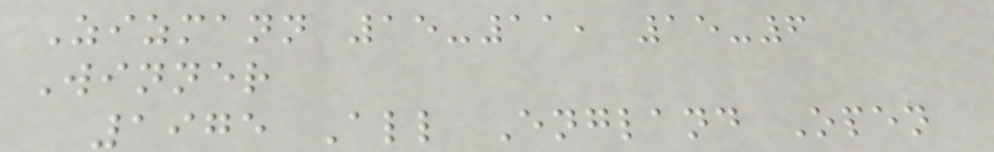Zizmann 15-11, 15-6
Winner
1975 All England Open
